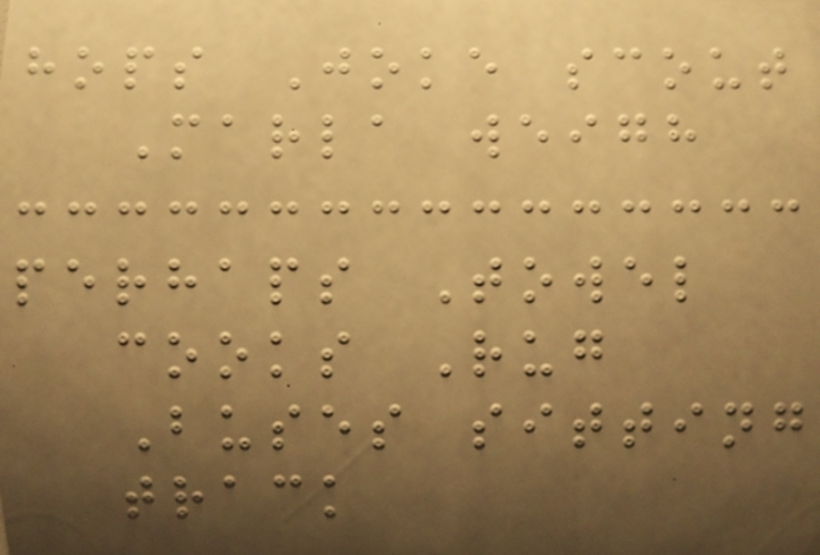hops Joke scout
Marla weigh
perhaps Towel
cooks Rug
Buses sitting
track
